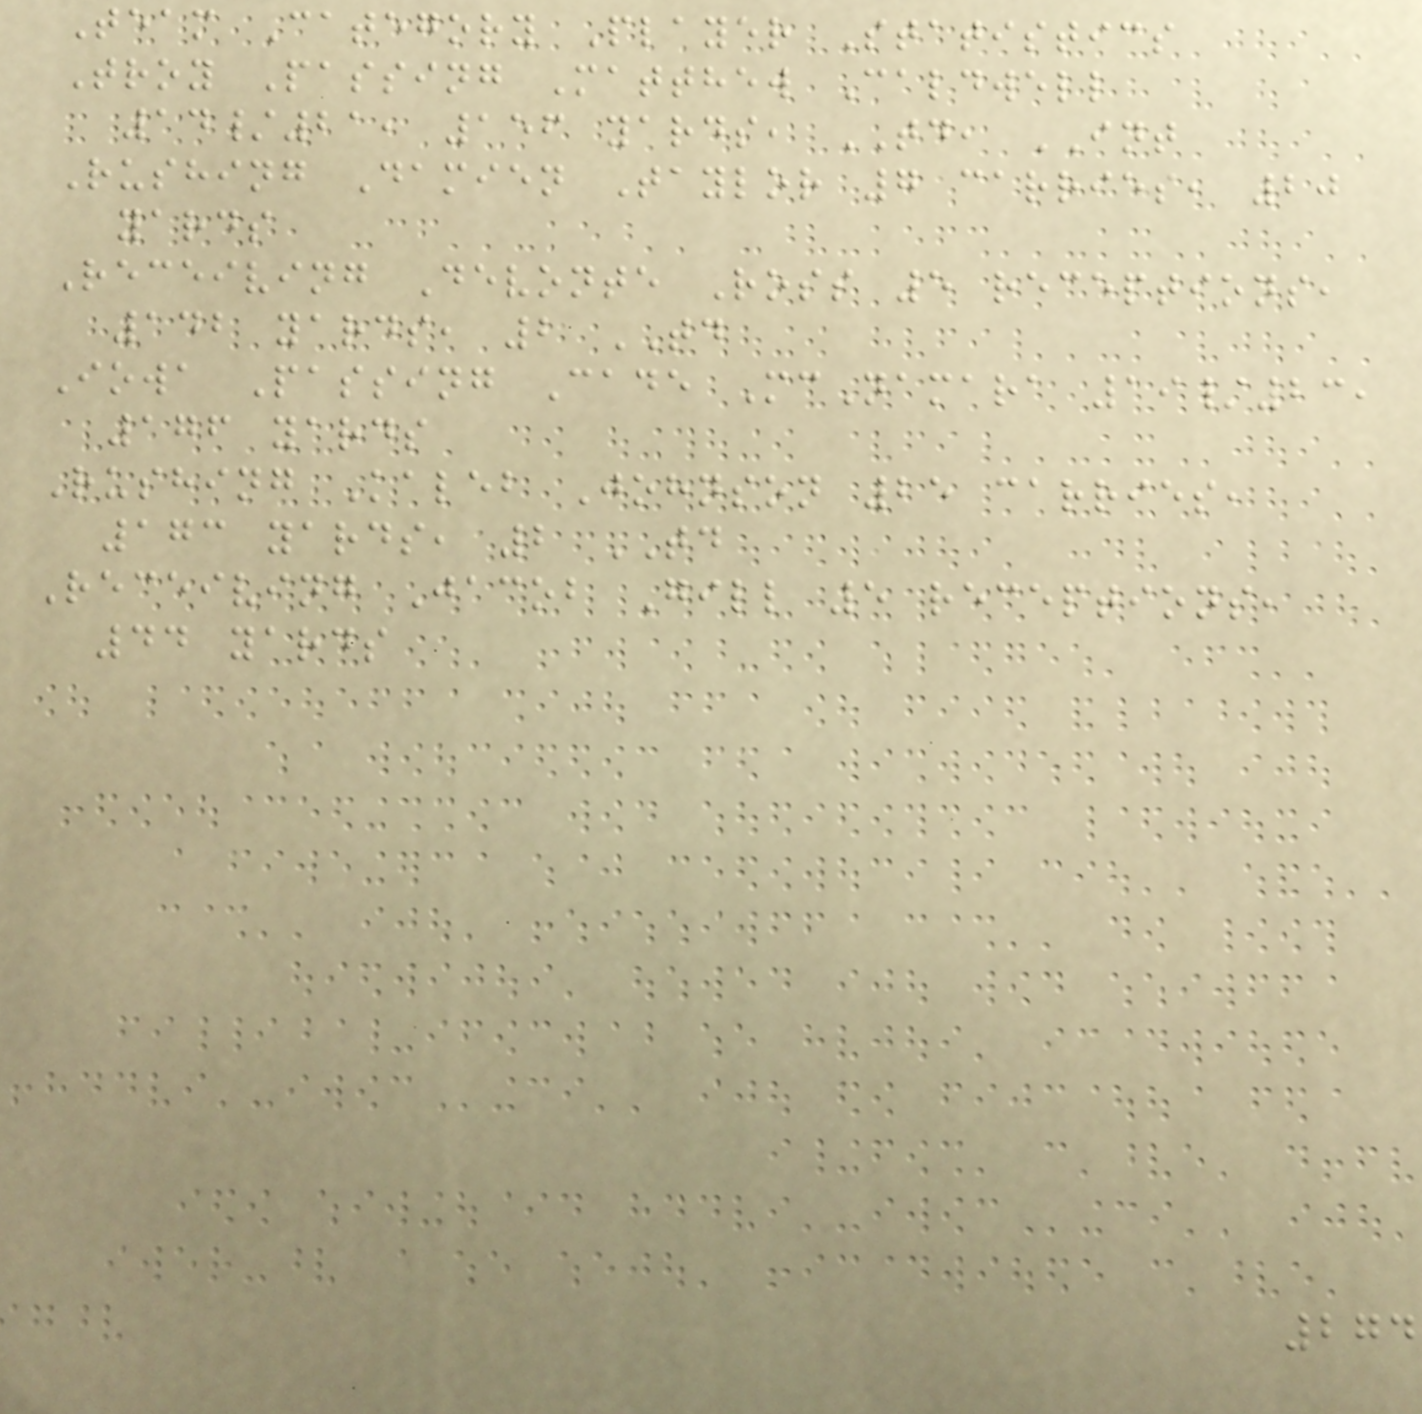Team Category Player Statistics
Troy Passing Matthew Caldwell
14/21, 156 yards, TD, INT
Rushing Damien Taylor 7 carries, 20
yards
Receiving Devonte Ross 5 receptions,
142 yards, 2 TD
Iowa Passing Cade McNamara 19/23,
176 yards
Rushing Kaleb Johnson 25 carries,
173 yards, 2 TD
Receiving Jacob Gill 5 receptions,
44 yards
274
